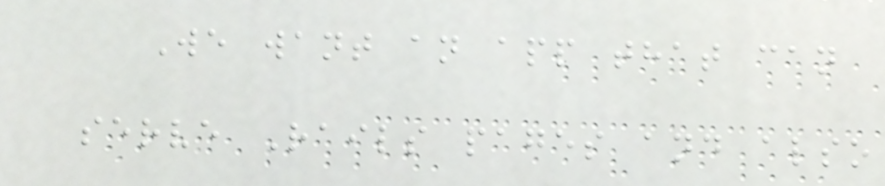We want an app that can
serve Rails pages and also
